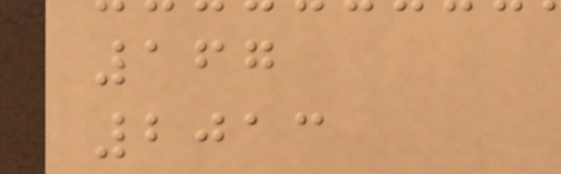167
2013
